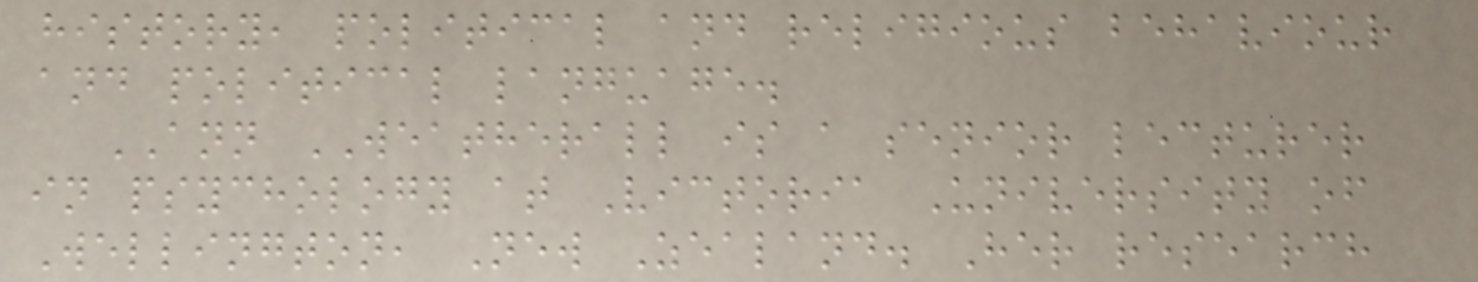history, political and religious behaviour
and political language.
ANN WEATHERALL is a senior lecturer
in psychology at Victoria University of
Wellington, New Zealand. Her research
